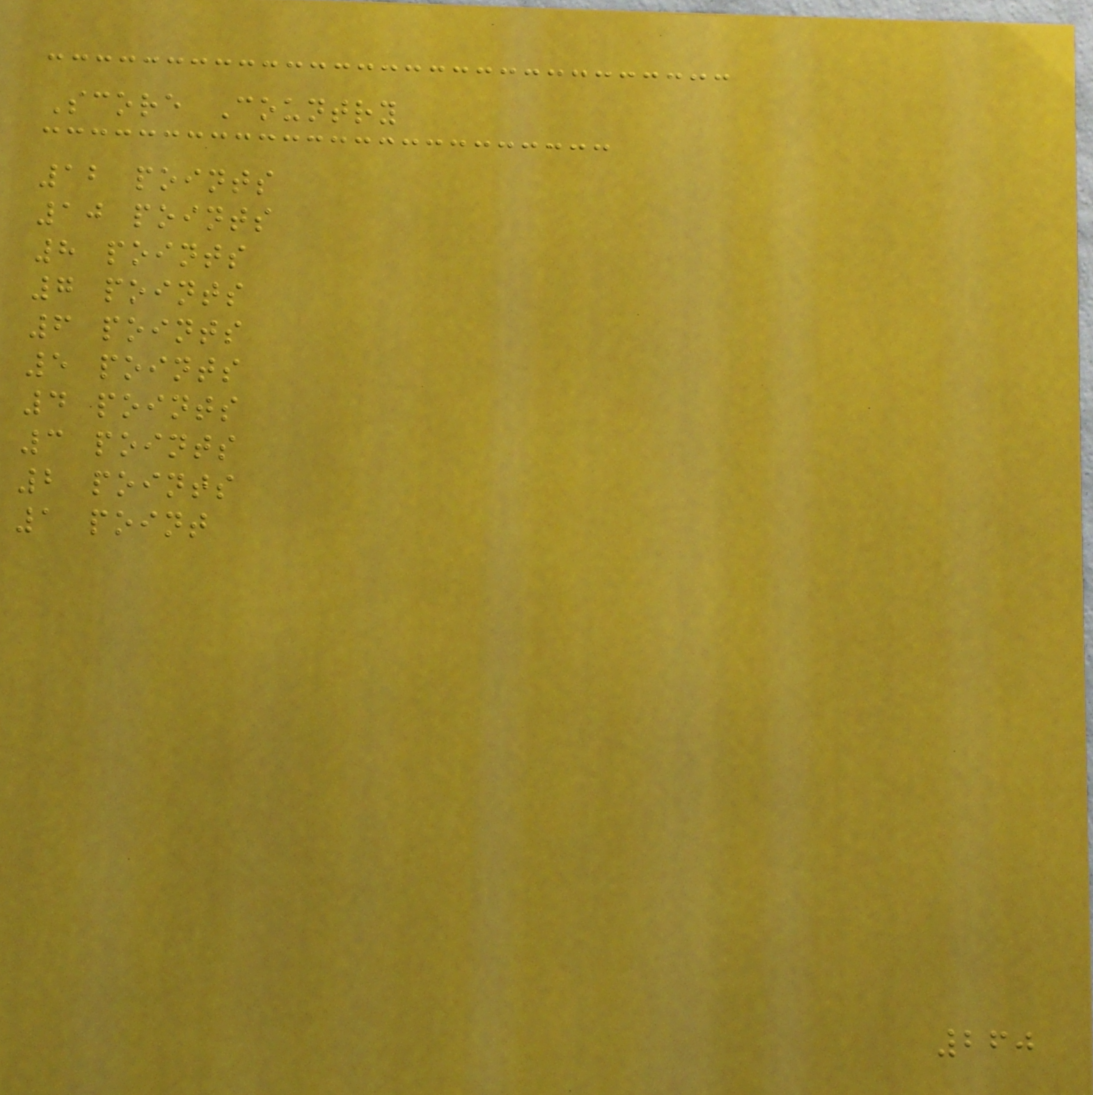Score Country
12 points
10 points
8 points
7 points
6 points
5 points
4 points
3 points
2 points
1 point
260
